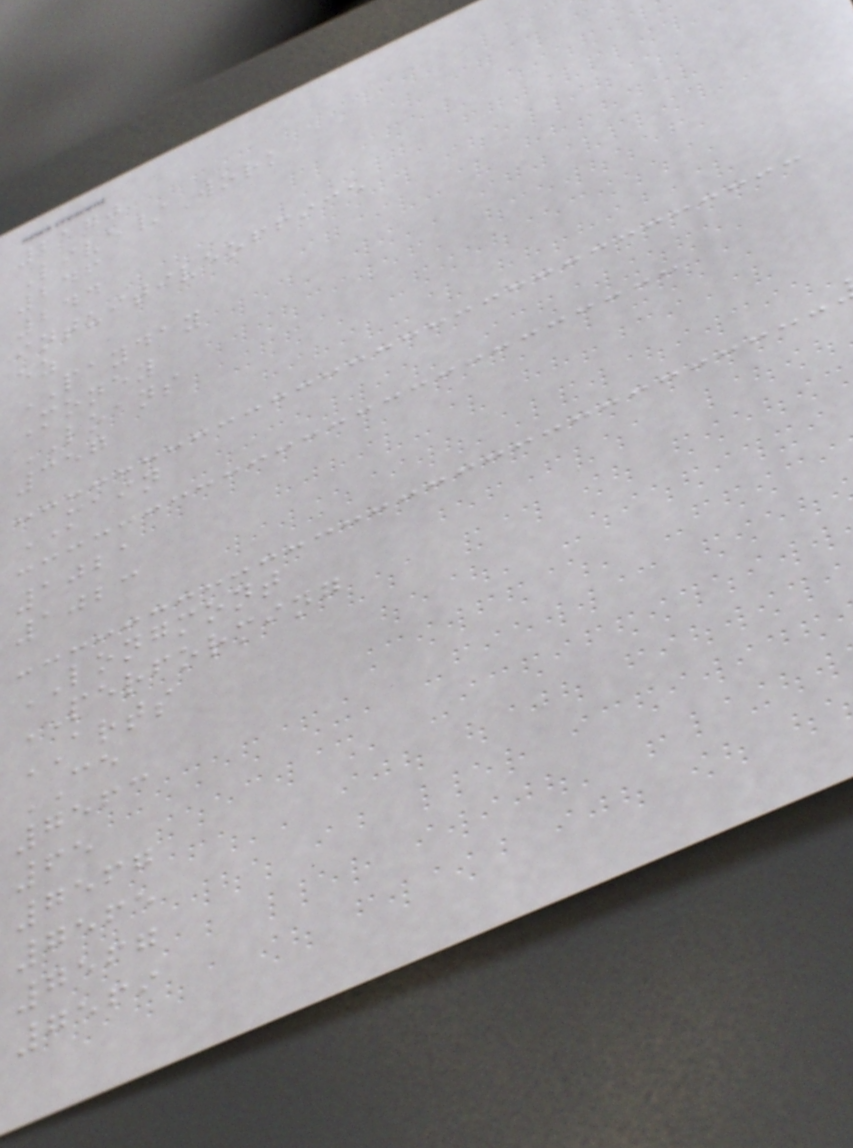2170
Live/Work
246
244
intuitiveoffice
ez
PAYDAY
Money
LOANS
357
MAIN
1021
1023
LONGMONT
PERFORMING
ARTS
CE
7563
65
7567
7565
7567
7569
